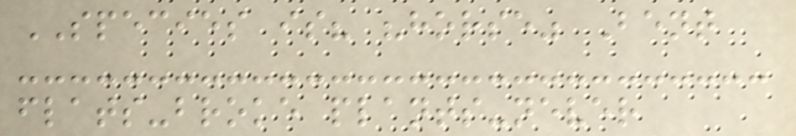SPECIES is? "horse" Bent
flats-broke plants-never
